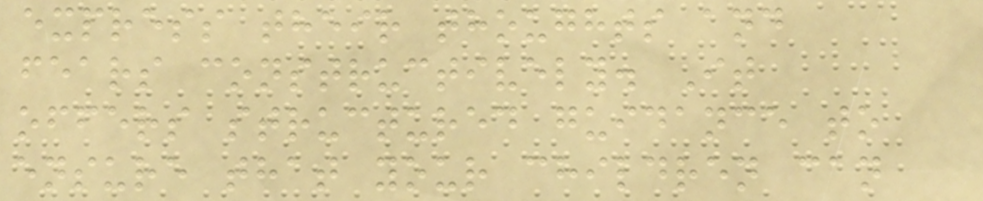express their thoughts and
fears constructively. It
offers structured guidance to
ensure that your children can
